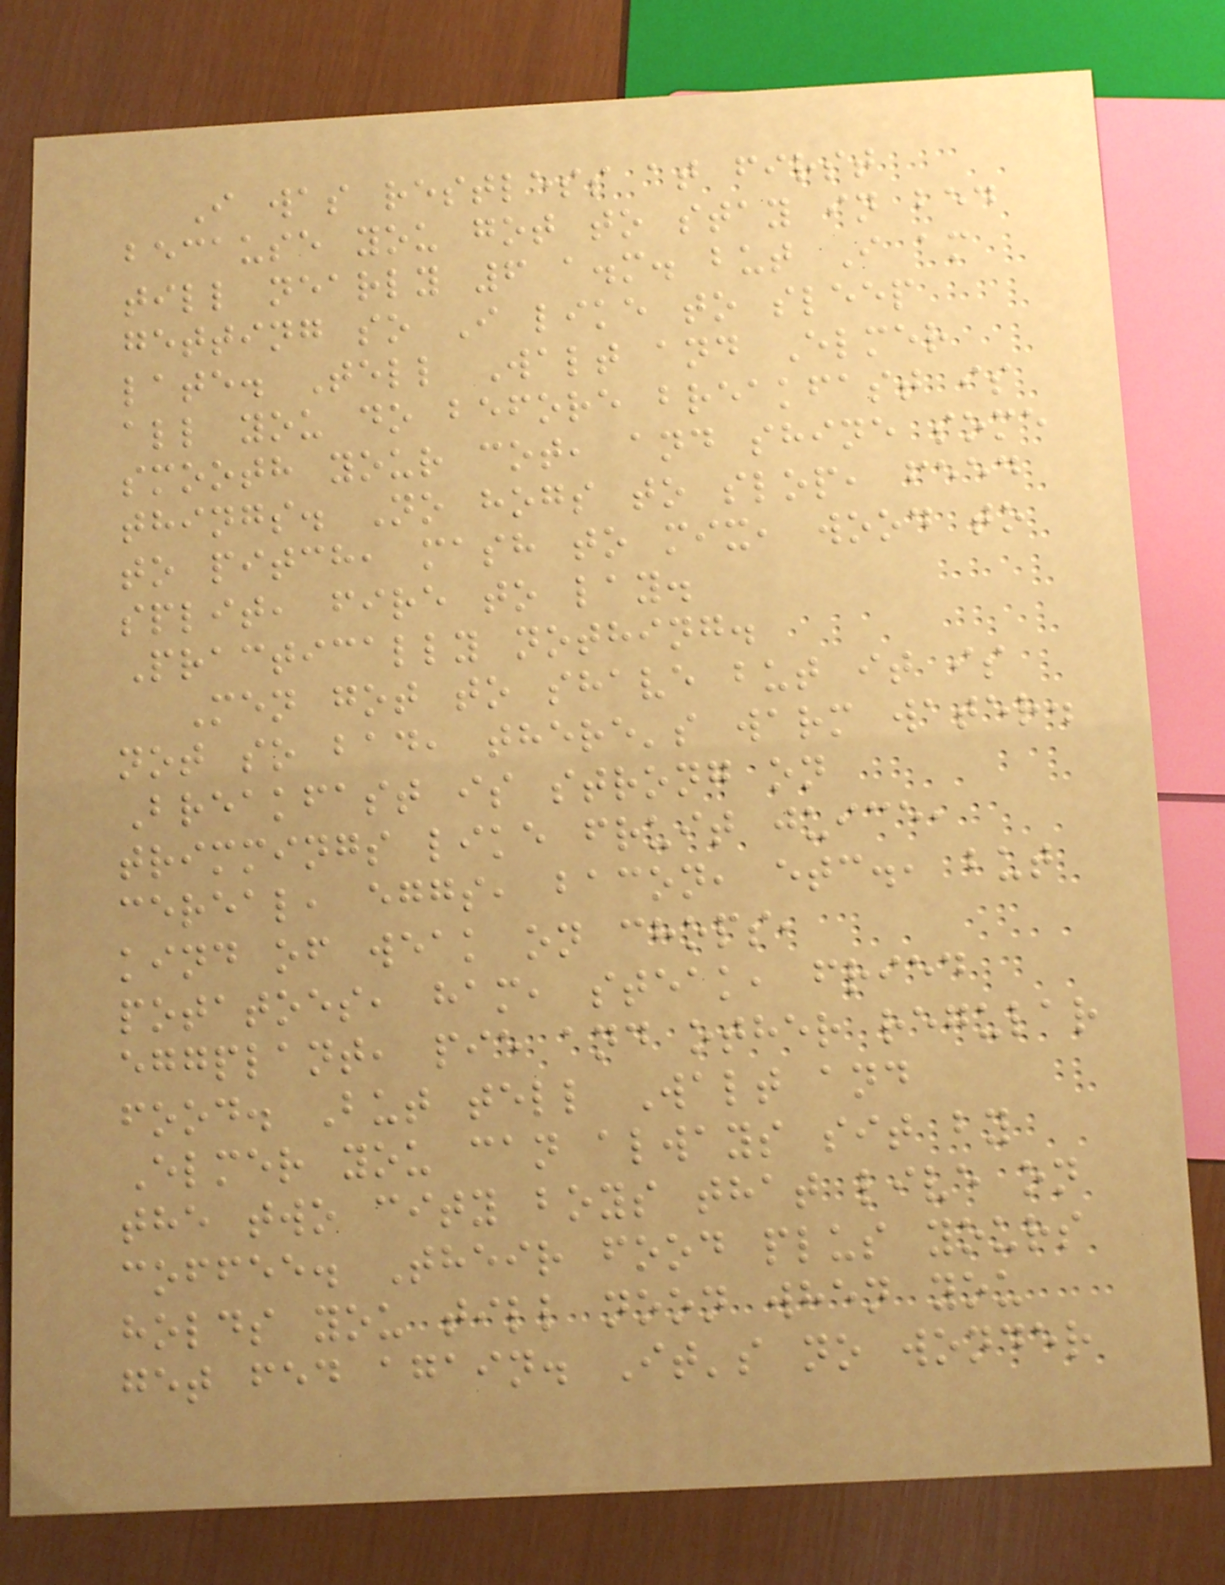I was restless at first
because you got to stay in bed
till nearly 6 a.m. but I am
getting so I like to sleep
late. Tell Walt and Elmer
all you do before breakfast is
smooth your cot, and shine some
things. No hogs to slop, feed
to pitch, mash to mix, wood to
split, fire to lay.
Practically nothing.
Men got to shave but it is
not so bad, there's warm water.
Breakfast is strong on
trimmings like fruit juice,
cereal, eggs, bacon, etc., but
kind of weak on chops,
potatoes, ham, steak, fried
eggplant, pie and other regular
food. But tell Walt and
Elmer you can always sit by
the two city boys that live on
coffee. Their food plus yours
holds you till noon when you
get fed again. It's no wonder
